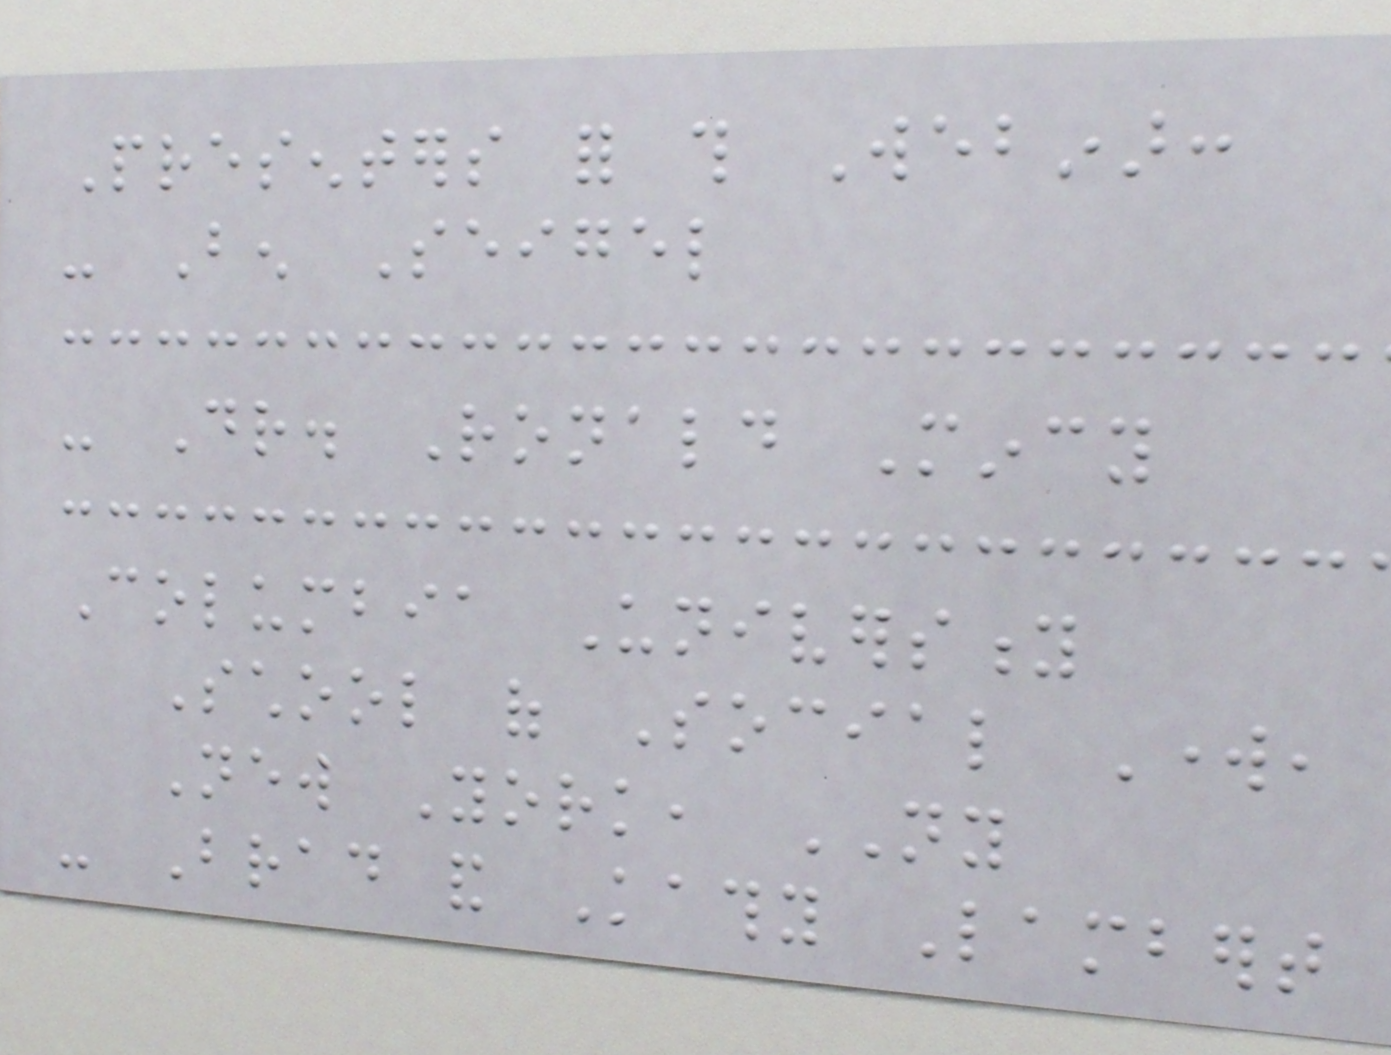Presenters for this Webinar:
- Ben Seigel
- Dr. Ronald Mincy
Columbia University
School of Social Work,
New York, NY
- Brad and Kathy Lambert
